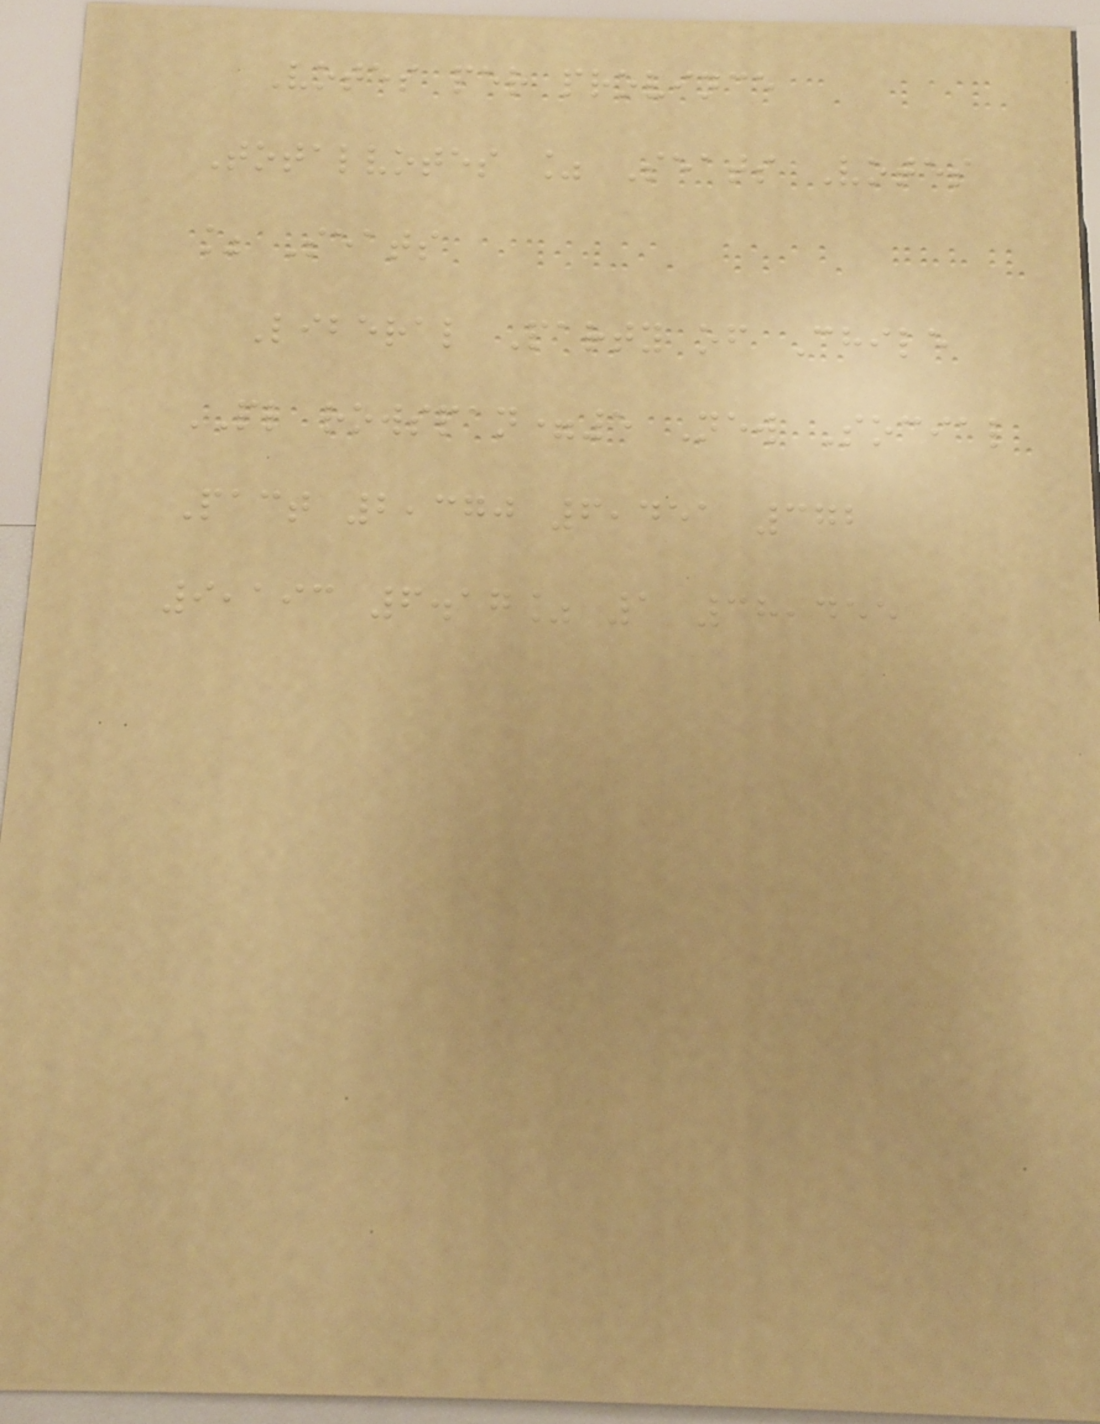Votes per province
Totalvotes % Seats Votes
% Seats
Liberal Party of Chile
PL rowspan=5 New Social
Pact 2,370 6,451 372
9,193 6.17% 1 38,455
